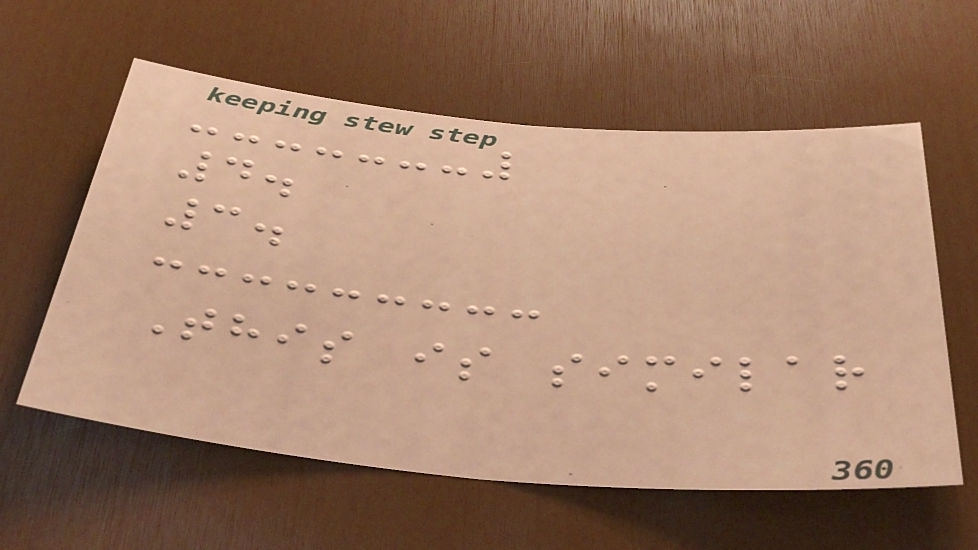4.
3.
This is similar
